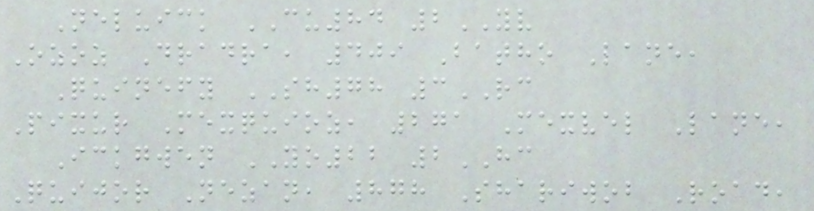Neluick CU84 2YV
Ozoz Dradra, 409 Batho Lane,
Quinefy SH78 3RC
Pixur Mexquioz, 271 Mexvel Lane,
Ickgwen YO22 2HC
Quijor Nezan, 878 Shariwob Road,
